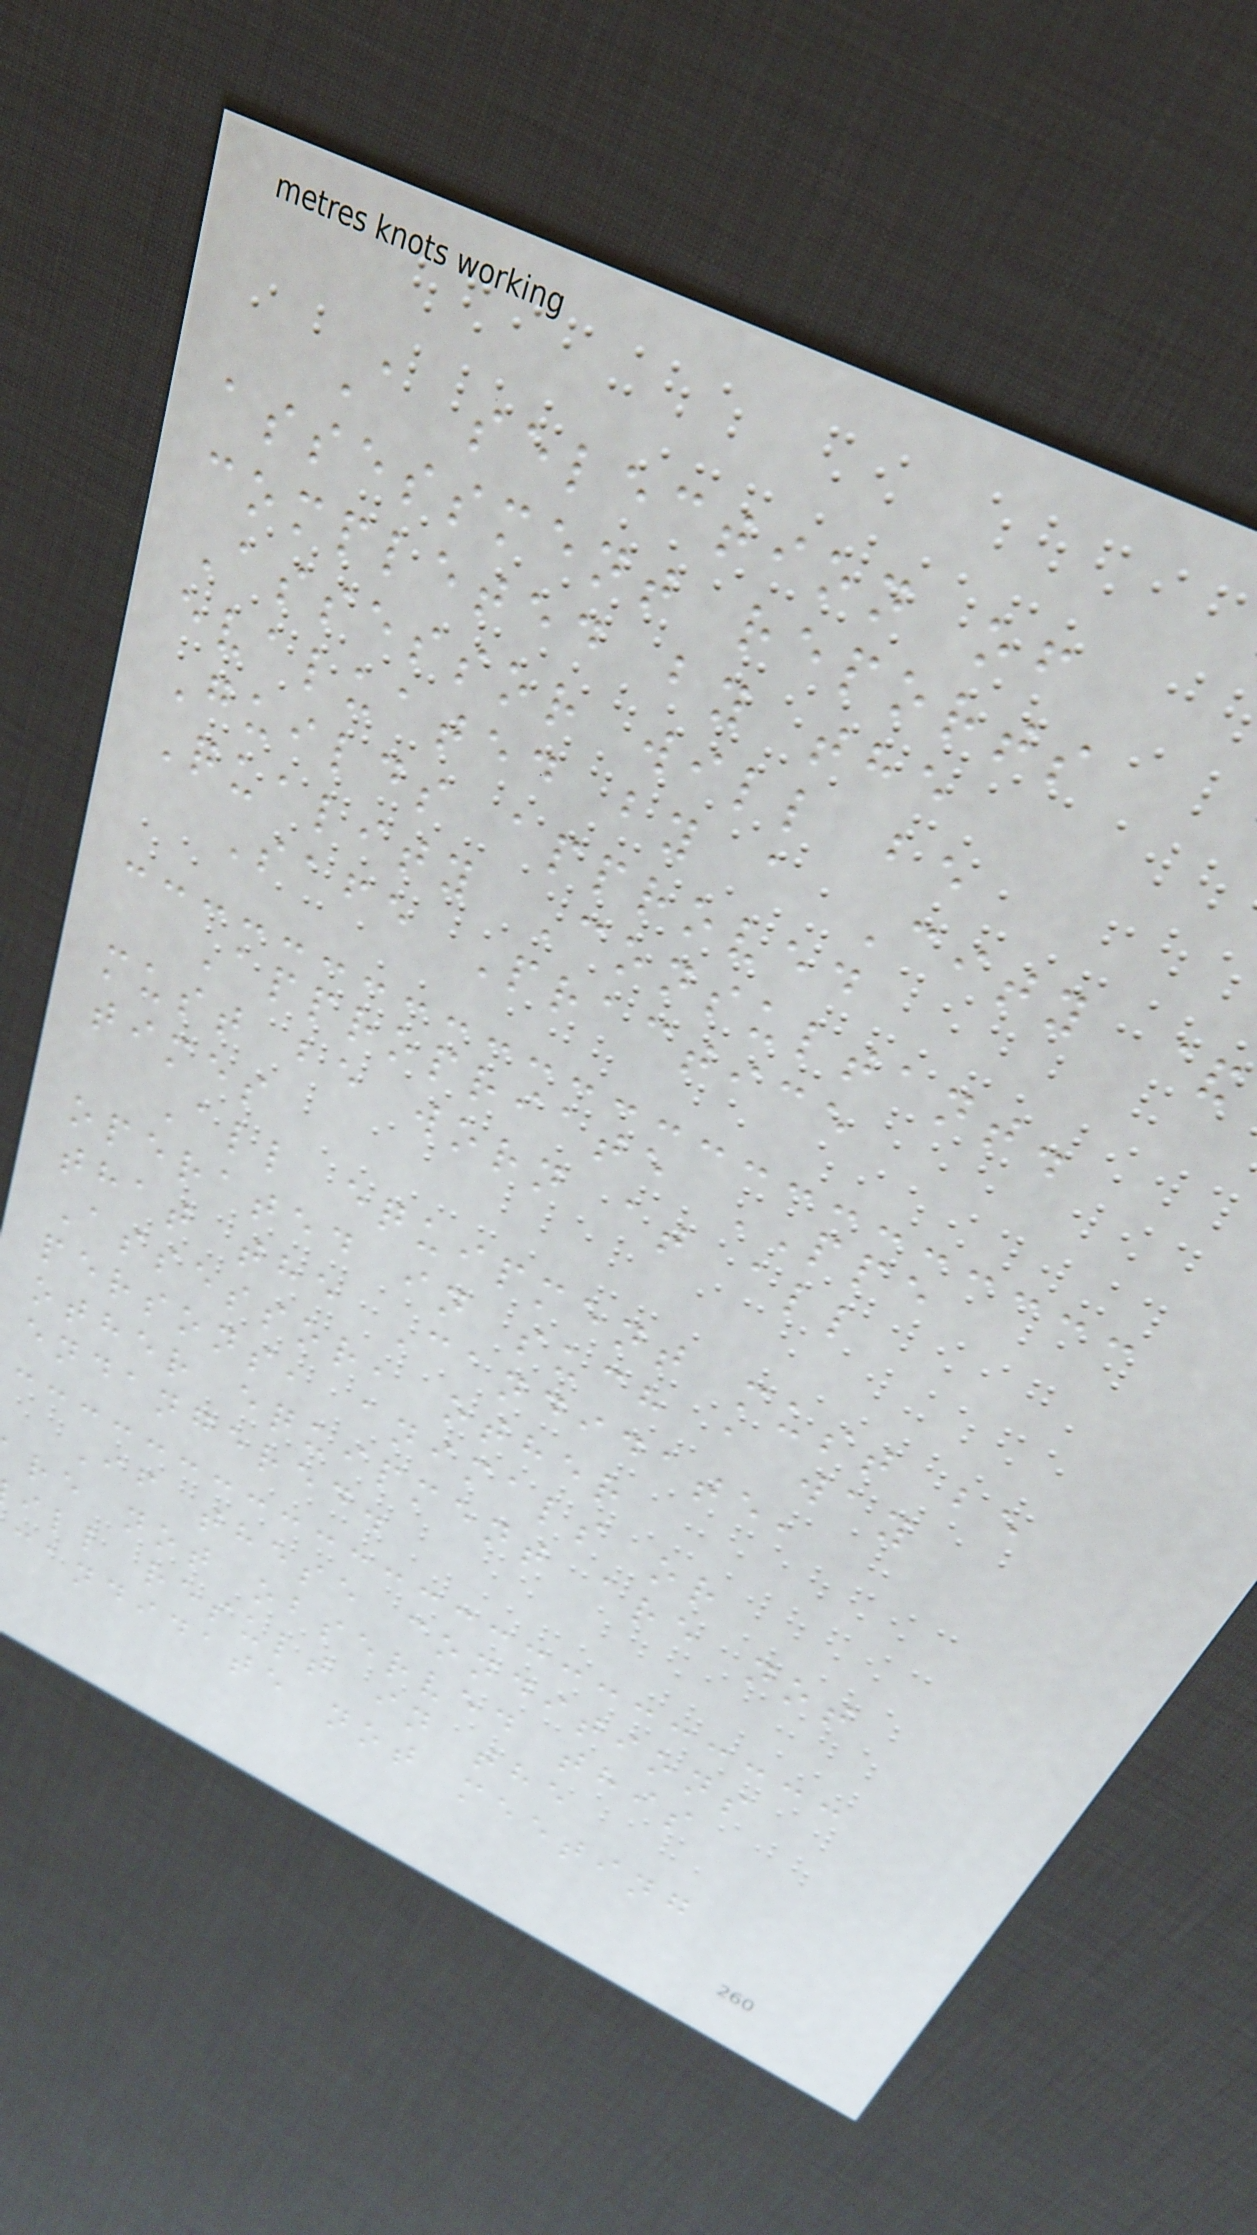A selection of
assessment reports
completed by the
Assessor will be
evaluated by a City &
Guilds approved
Quality Consultant.
Safe Practice
Appropriate PPE
must be worn at all
times
All equipment must be
operated in such a way
that the Candidate,
Assessor, other
persons, animals or
other equipment are not
endangered.
If these conditions
re not observed this
ill result in the
candidate not meeting
